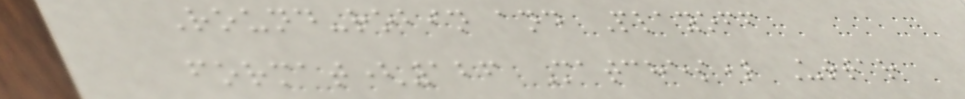Round-robin and Playoff
format(126 Matches) Uttar
